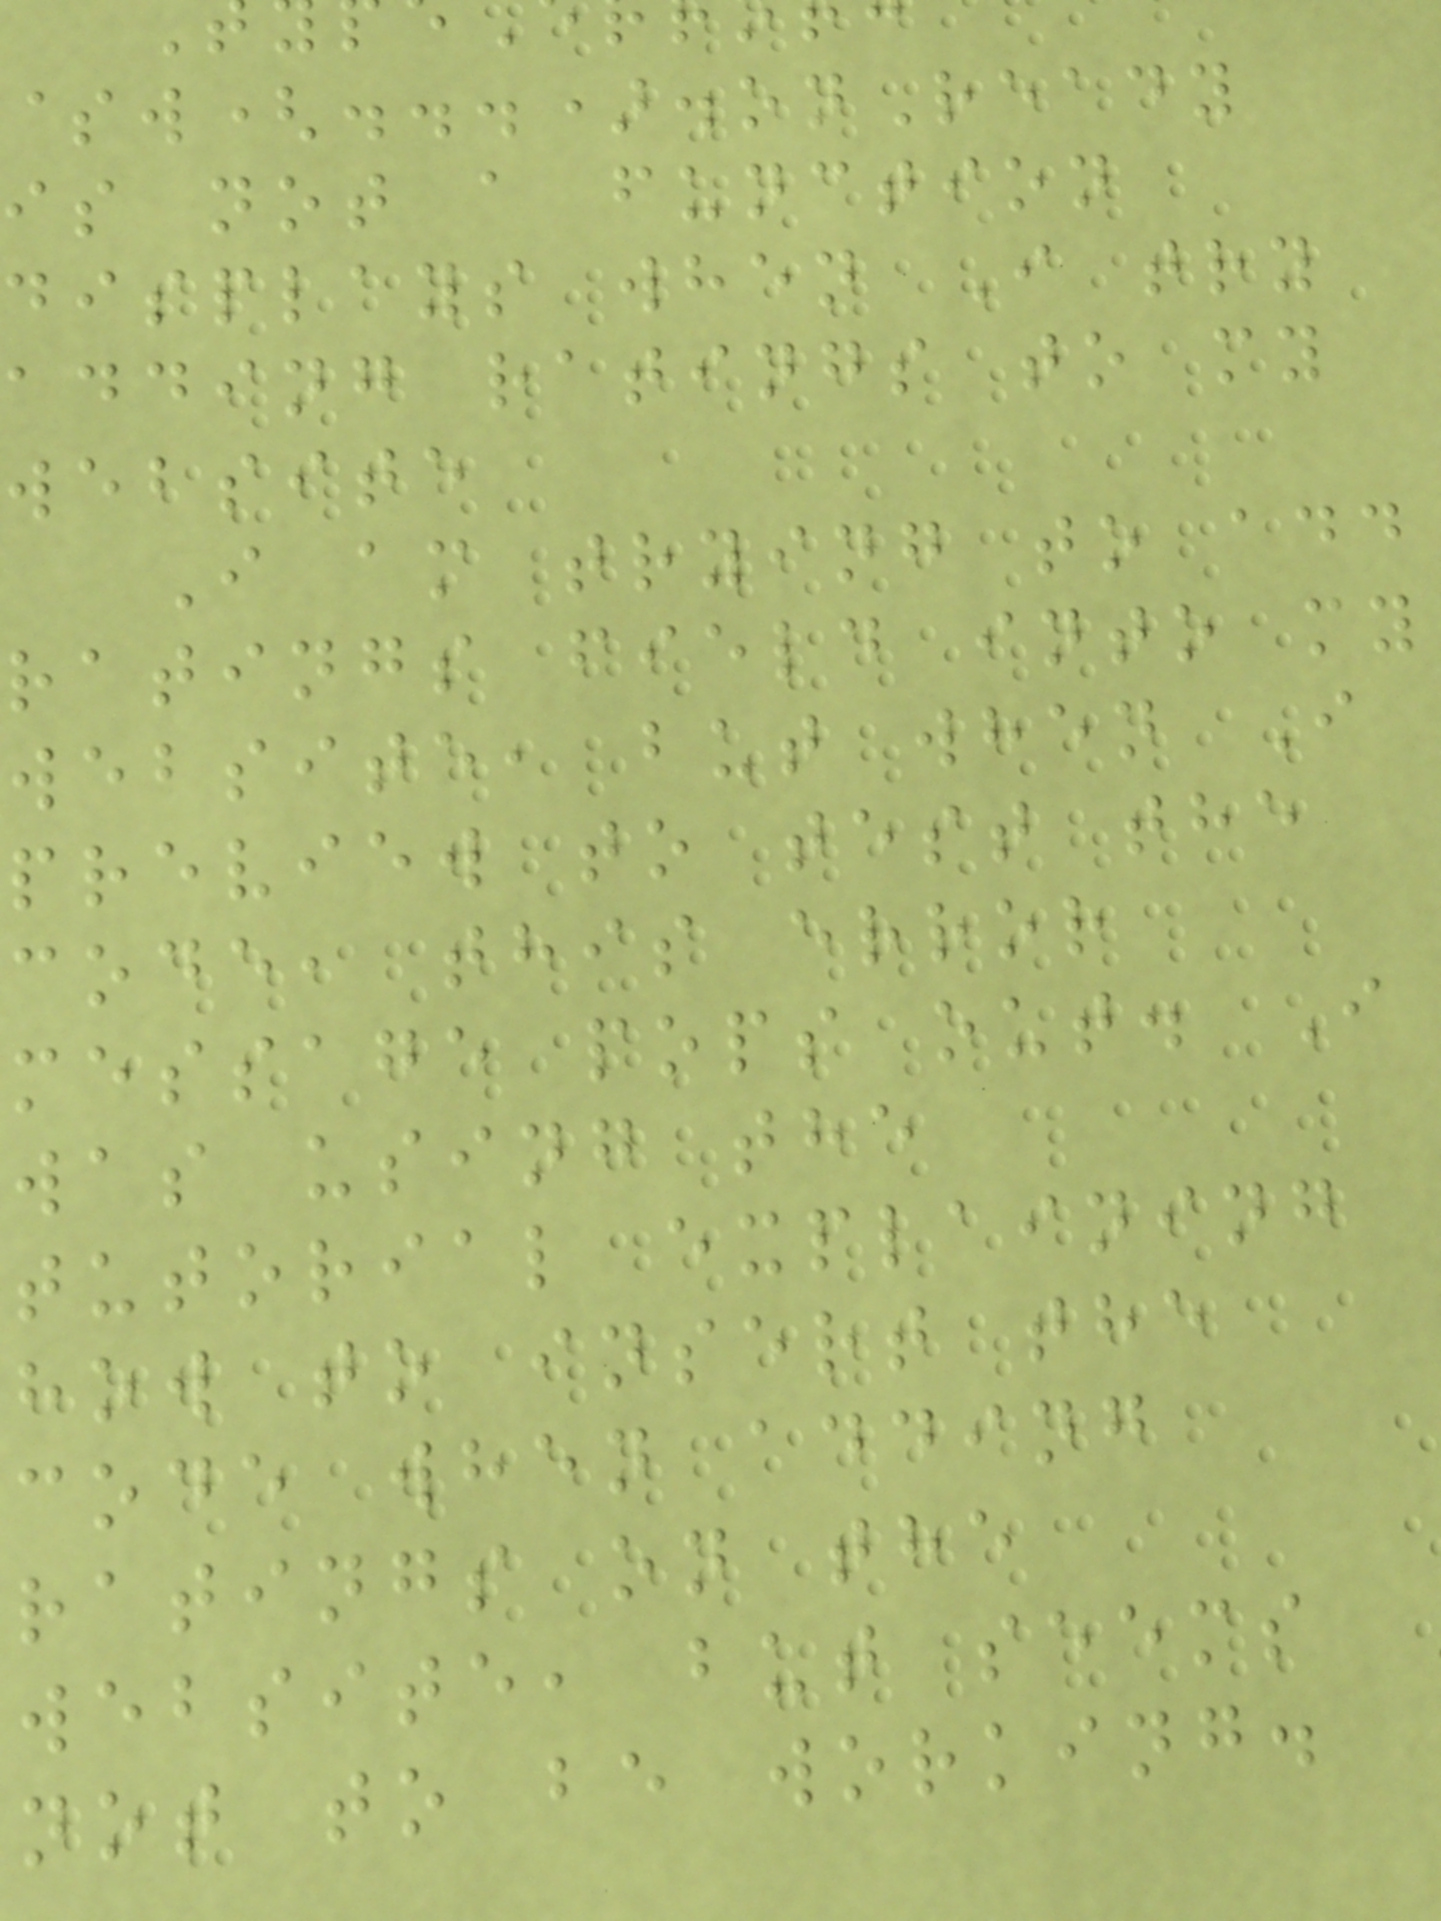$w(...).onReady
is not a function
displays when I try
adding ratings to my
website
I am trying to add
ratings field into my
website, but when I
preview to test the
code, this error
message pops out. I
was using the
tutorial explaining
how to insert the
code when adding
ratings on the
website, but seems
not to be working.
